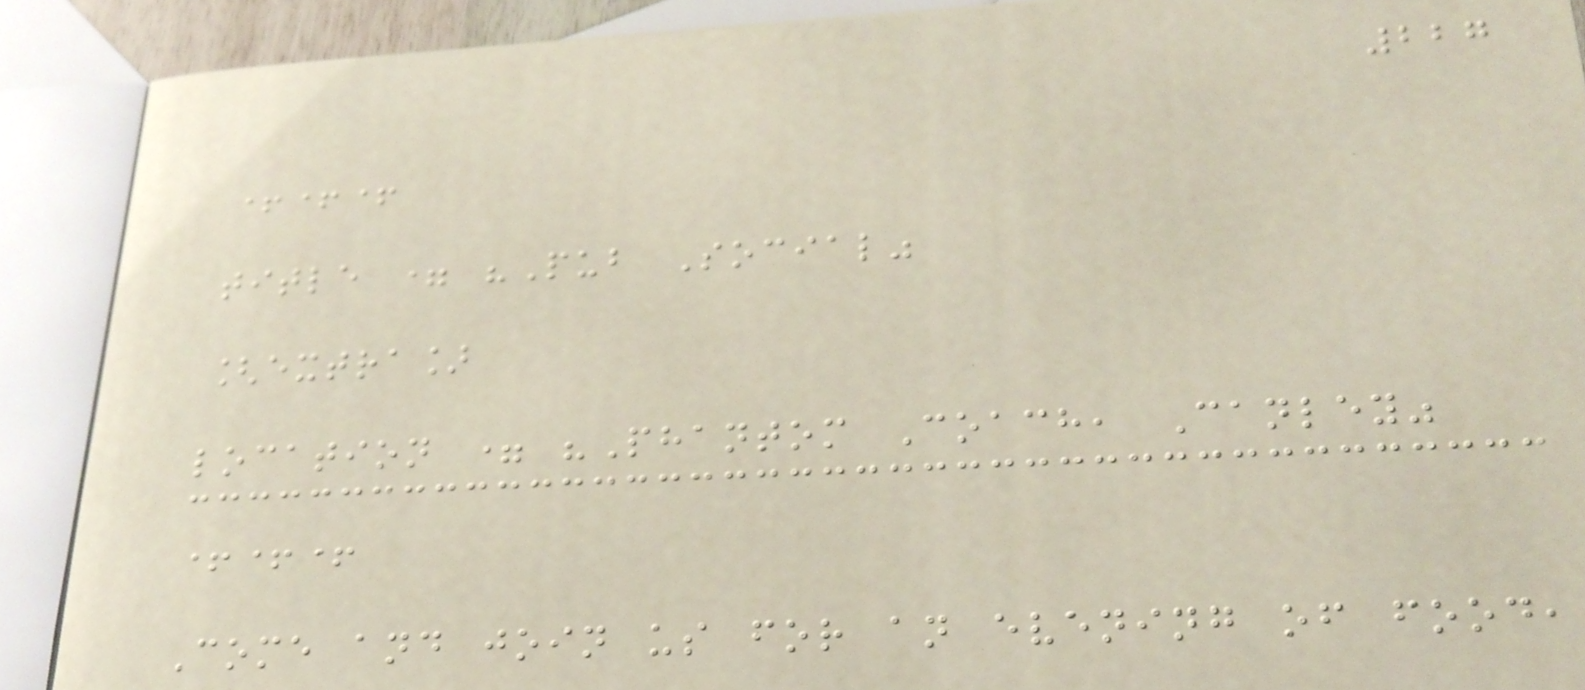227
+++
title = "Pub Social"
[extra]
location = "Phantom Coach, Canley"
+++
Come and join us for an evening of food,
